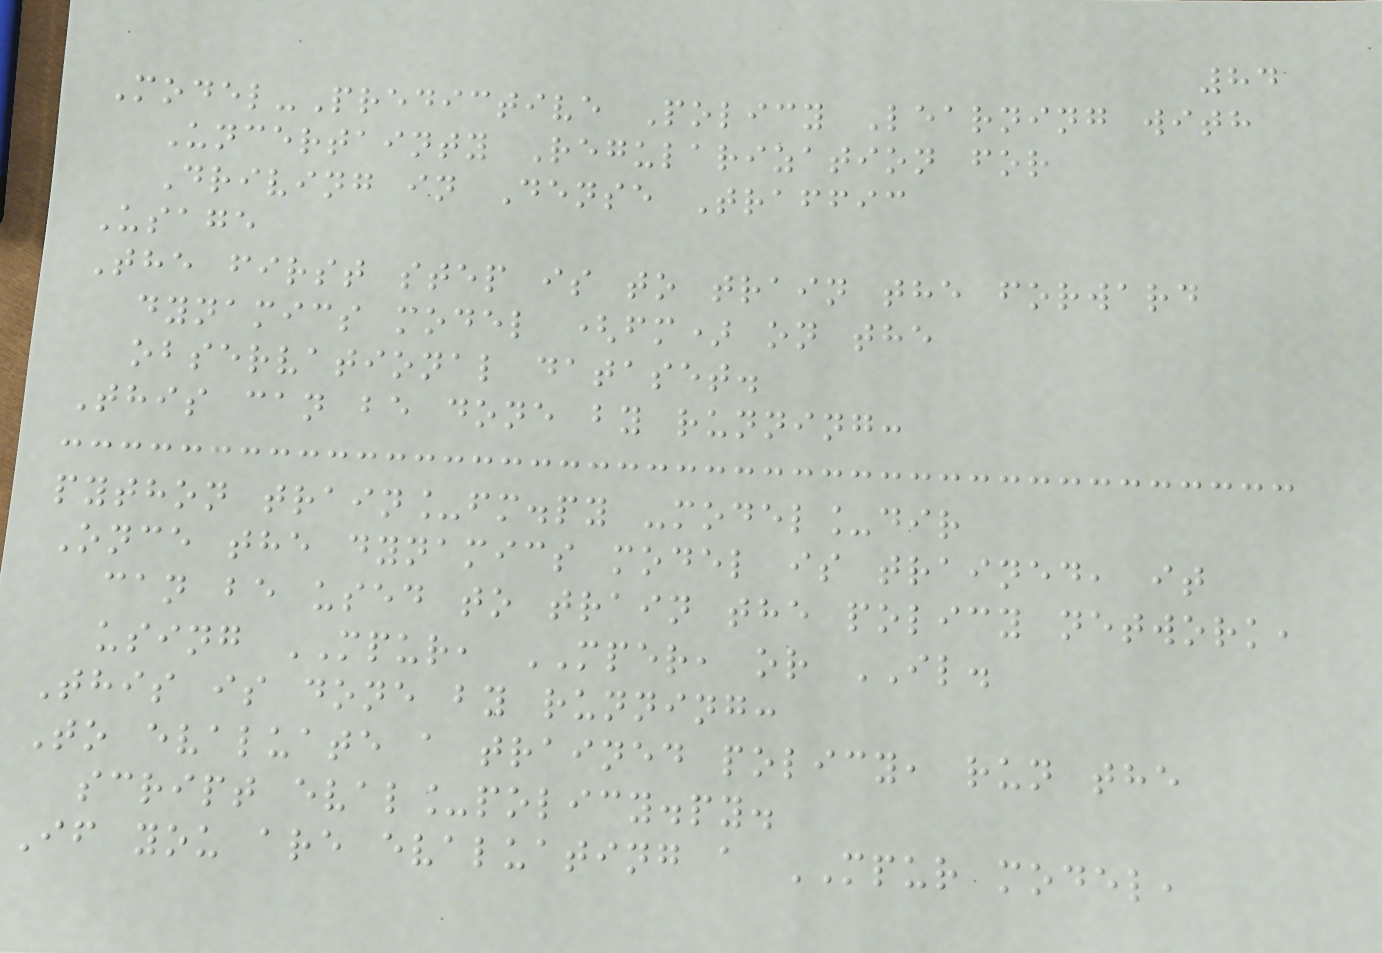84
Model-Predictive Policy Learning with
Uncertainty Regularization for
Driving in Dense Traffic
Usage
The first step is to train the forward
dynamics model (fm) on the
observational dataset.
This can be done by running:
python train_fm.py -model_dir
Once the dynamics model is trained, it
can be used to train the policy network,
using MPUR, MPER, or IL.
This is done by running:
To evaluate a trained policy, run the
script eval_policy.py.
If you are evaluating a MPUR model,
